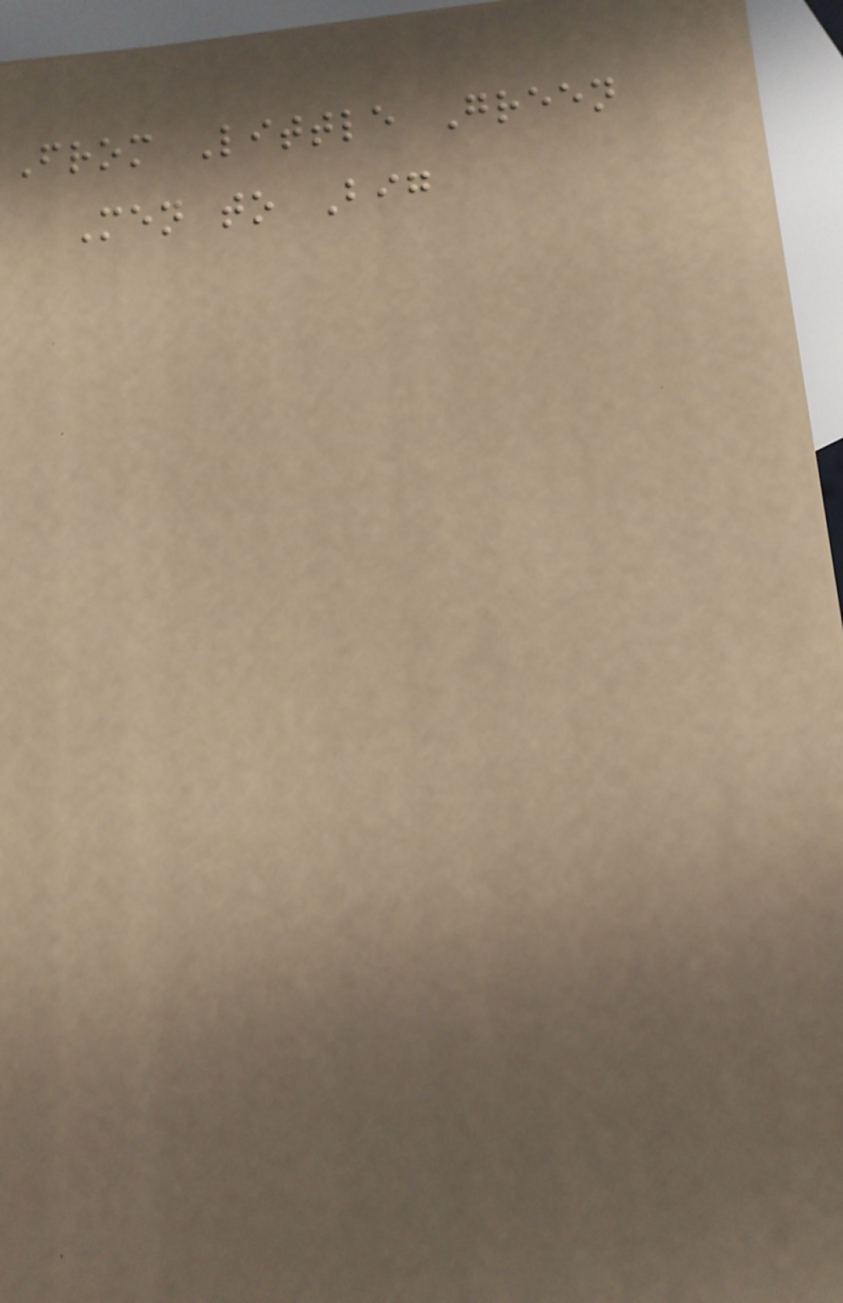From Little Green
Men to Big
